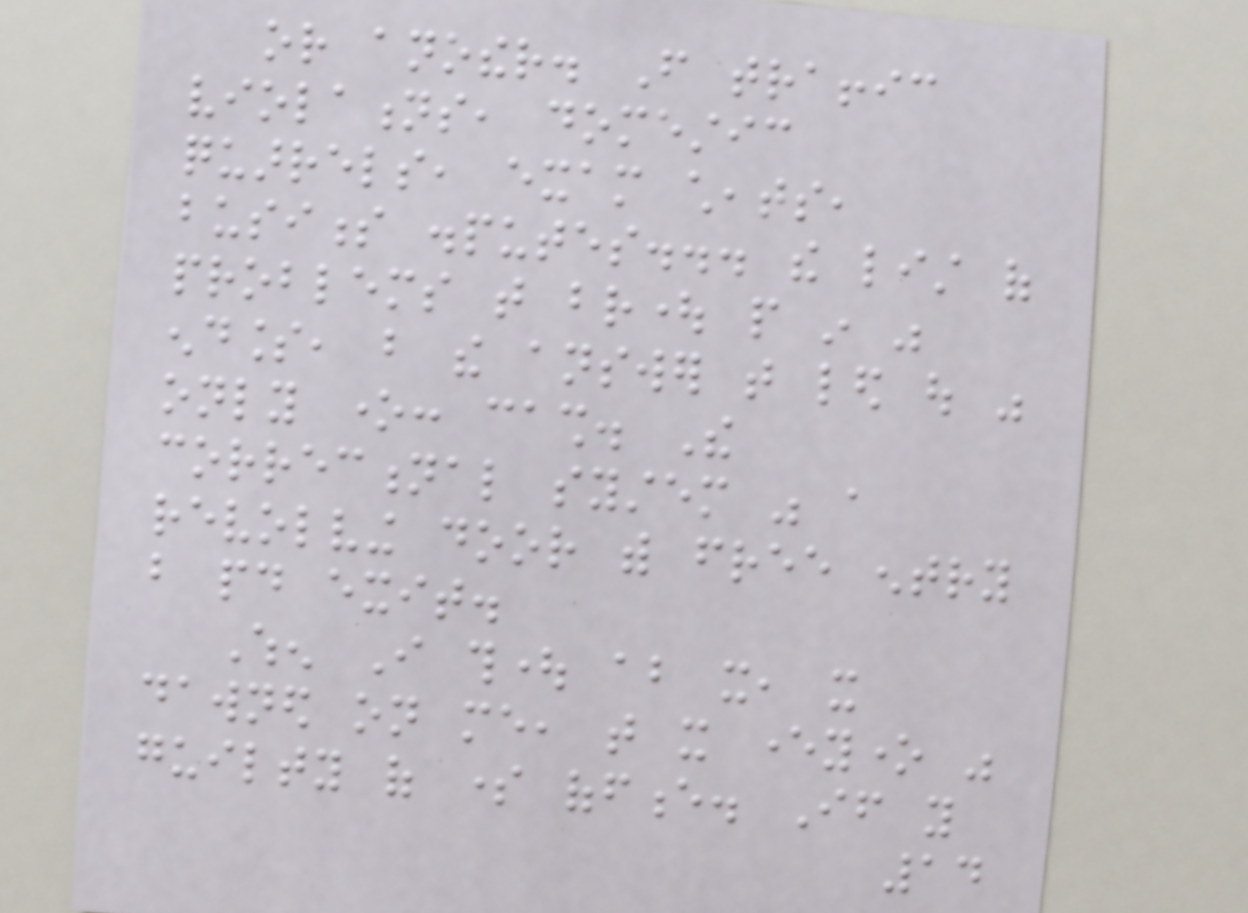or another. From traffic
violations, domestic
quarrels, exam cheats,
business disputes... the list of
problems that brought people in was
endless, but the answer that led out was
only one: cash. The
correctional system was a
revolving door with free entry
but paid exit.
When I thought about it, it
dawned on me, that it everyone was
guilty of some offence. If you
14
